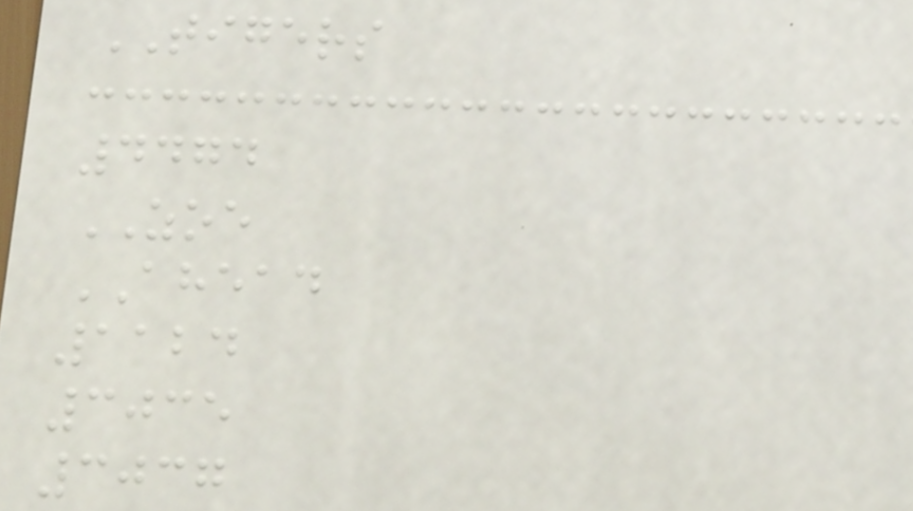TIGERS
4474
ZOE
AHEAD
1124
3035
3037
